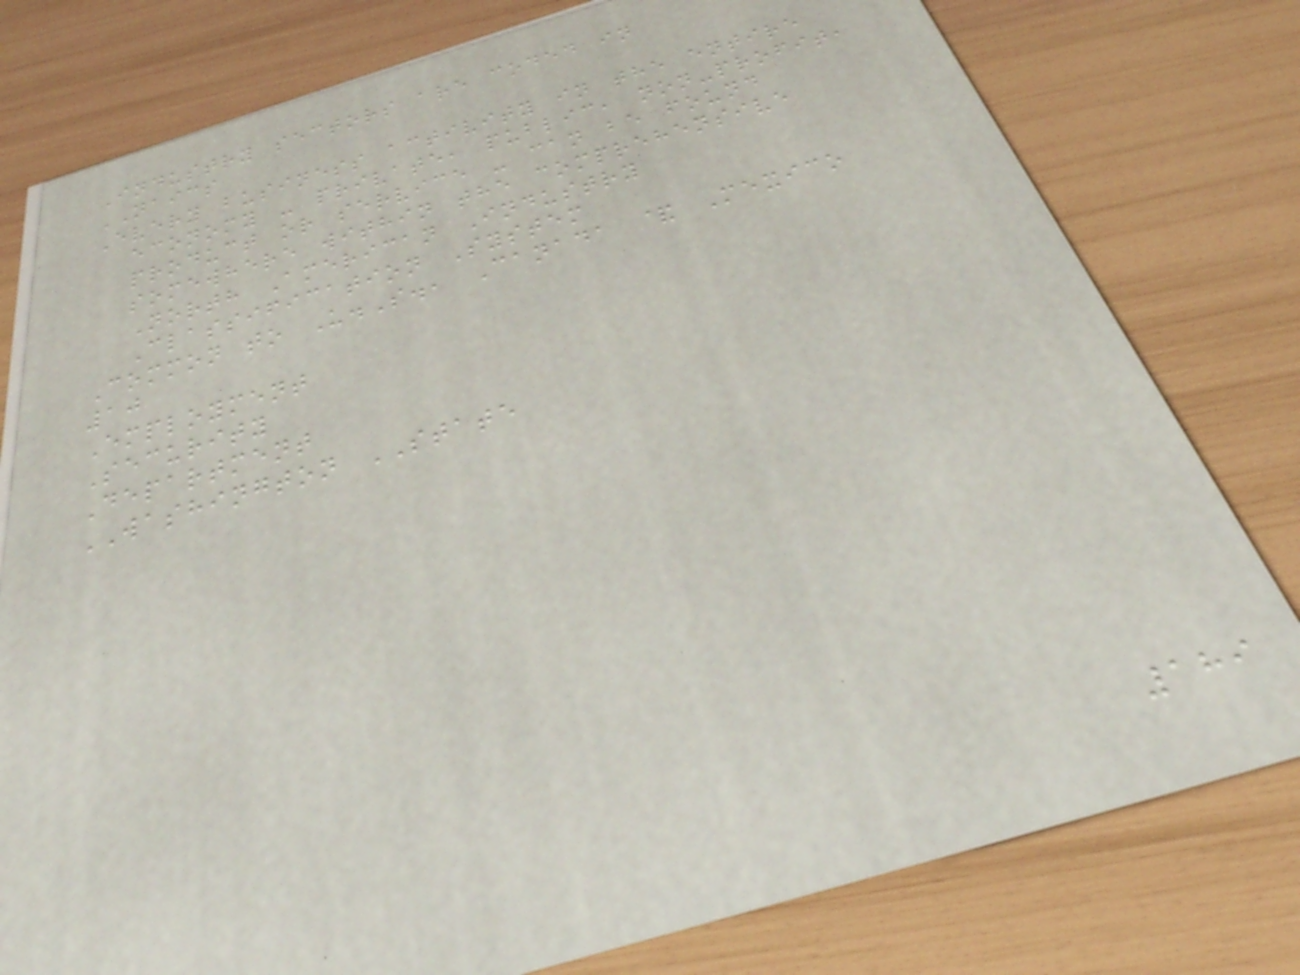Industry sectors are coded in
NAICS
Every business activity in the entire
economy - private, public, non-profit,
product or service - can be found
somewhere within the comprehensive
North American Industry
Classification System
Common to U.S., Canada & Mexico
10
Employment
Security
Department
WASHINGTON STATE
189
